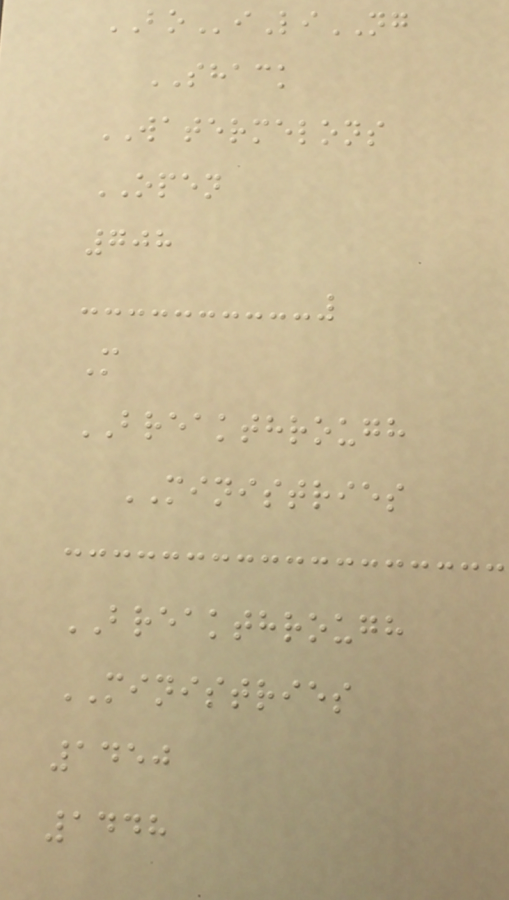BOiLiNG
SHACK
WATERMELONS
OPEN
708
M
BREAKTHROUGH
MINISTRIES
BREAKTHROUGH
MINISTRIES
1450
1448
